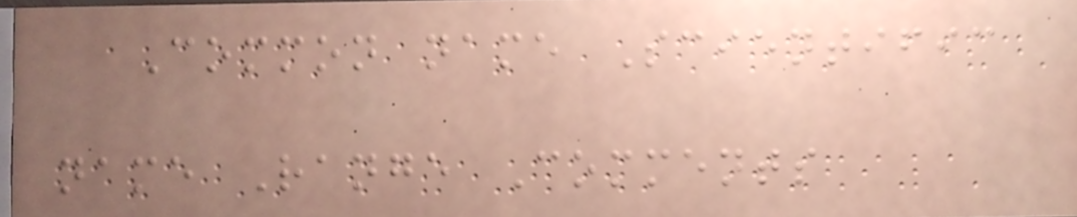Common name Scientific
name Range Comments
